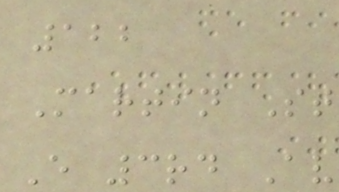122
Martin St
E 3rd Av
